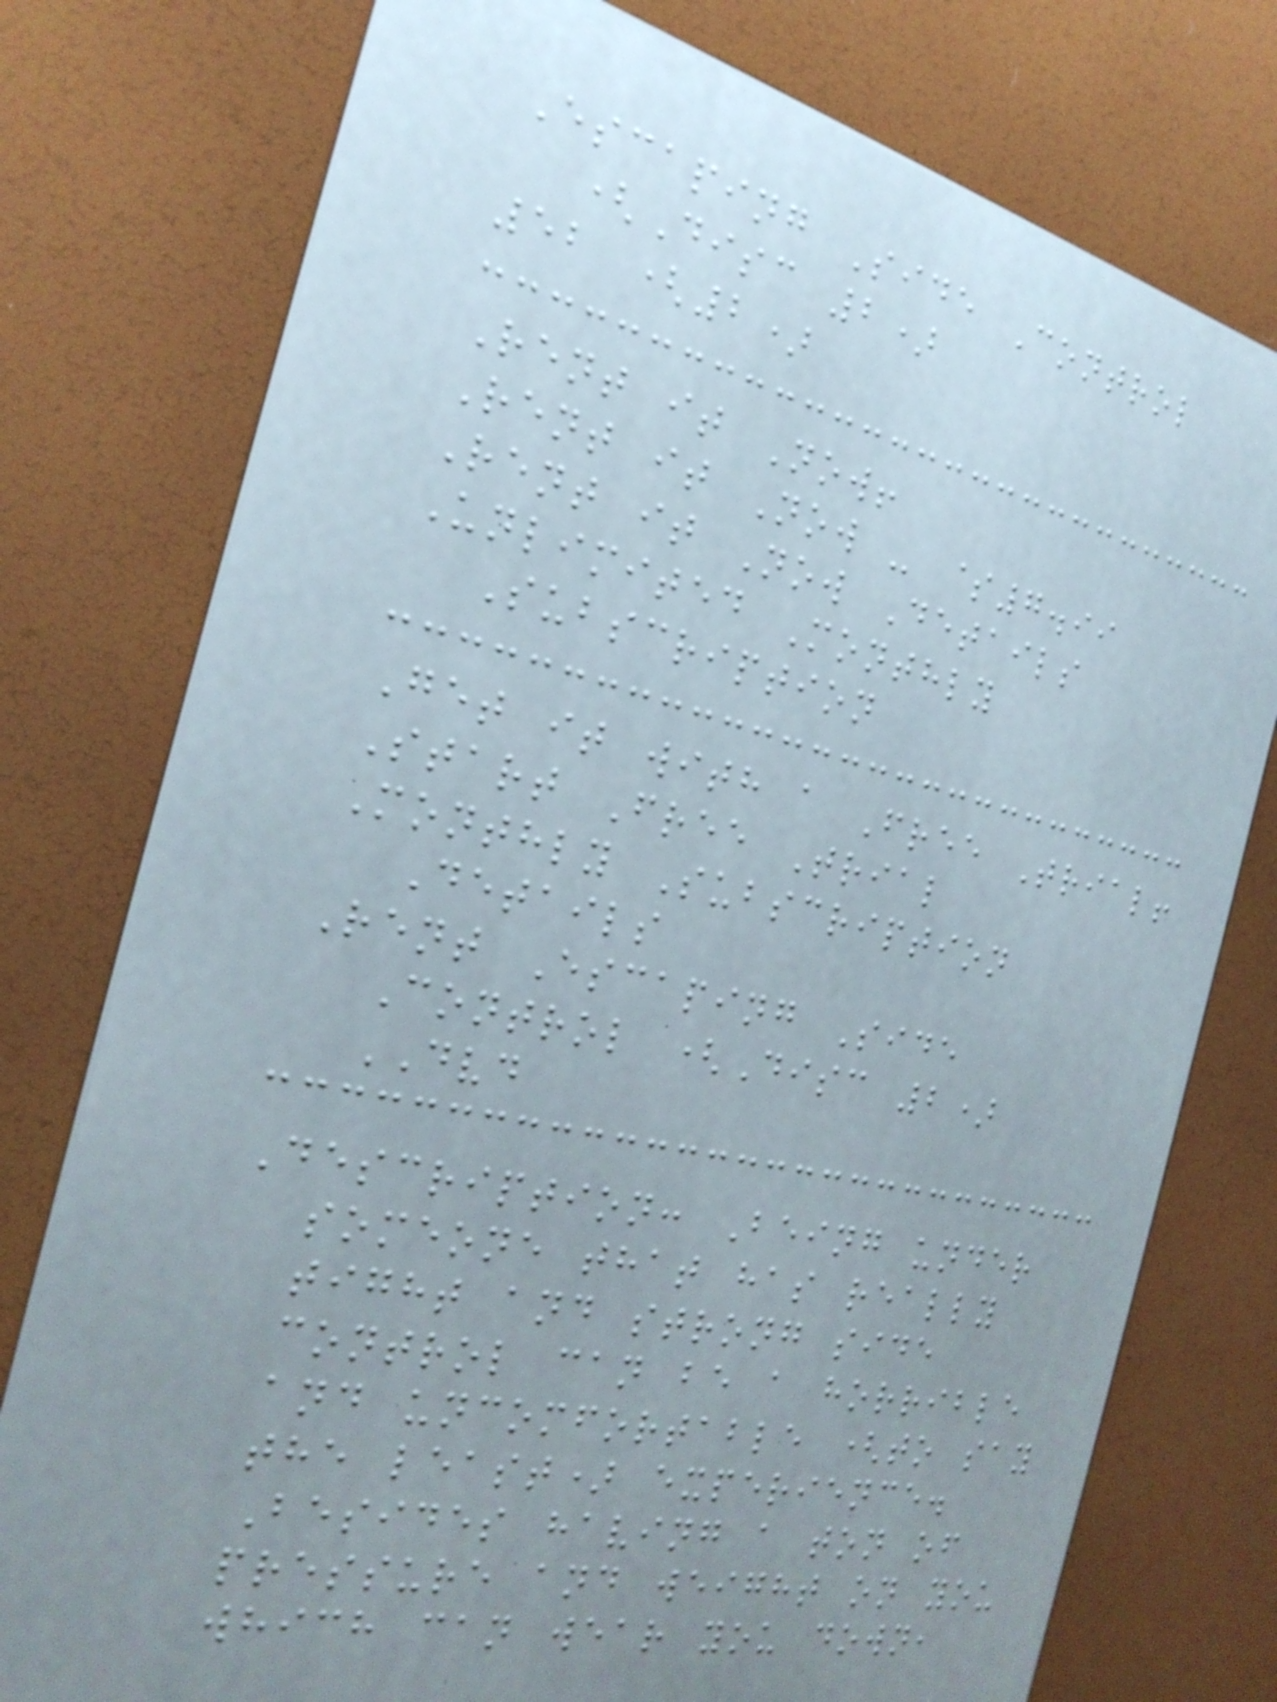Escaping Side Control
(Disc 2)
52 (2)
Rent it Now!
Rent it Now - $7.99
Rent it Now Details
Unlimited Monthly
Subscription
Get it with a Free Trial!
Start Free Trial
Monthly Subscription
Details
Rent Escaping Side
Control (Disc 2)
DVD
Description: Being under
someone that has really
tight and strong side
control can be a horrible
and uncomfortable (to say
the least) experience.
Besides having a ton of
pressure and weight on you
which can wear you down,
